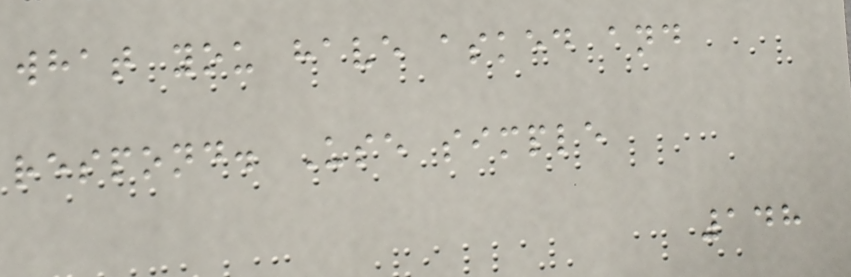what you have asked and
respond. Use simple
148
